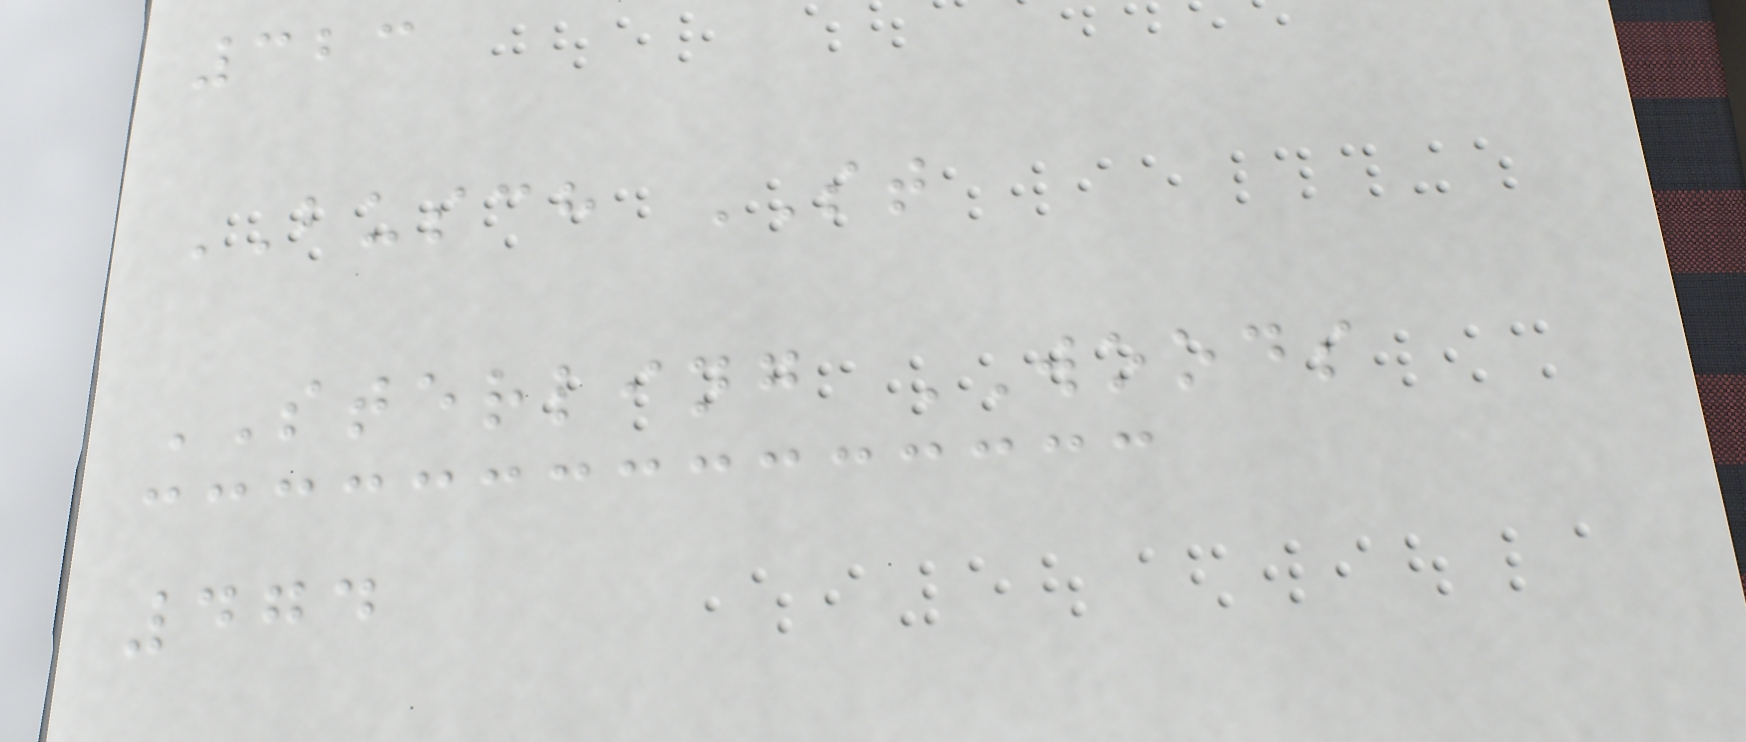323
BUSCH ST
STERLING WOODS
474
